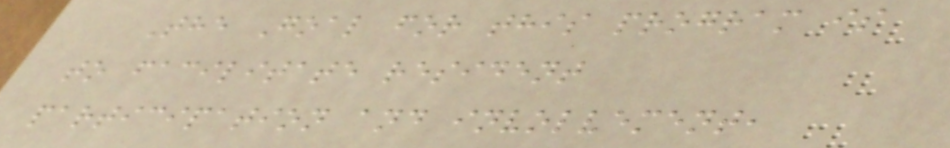The Goal for this program is
to facilitate resident
participation and involvement,
